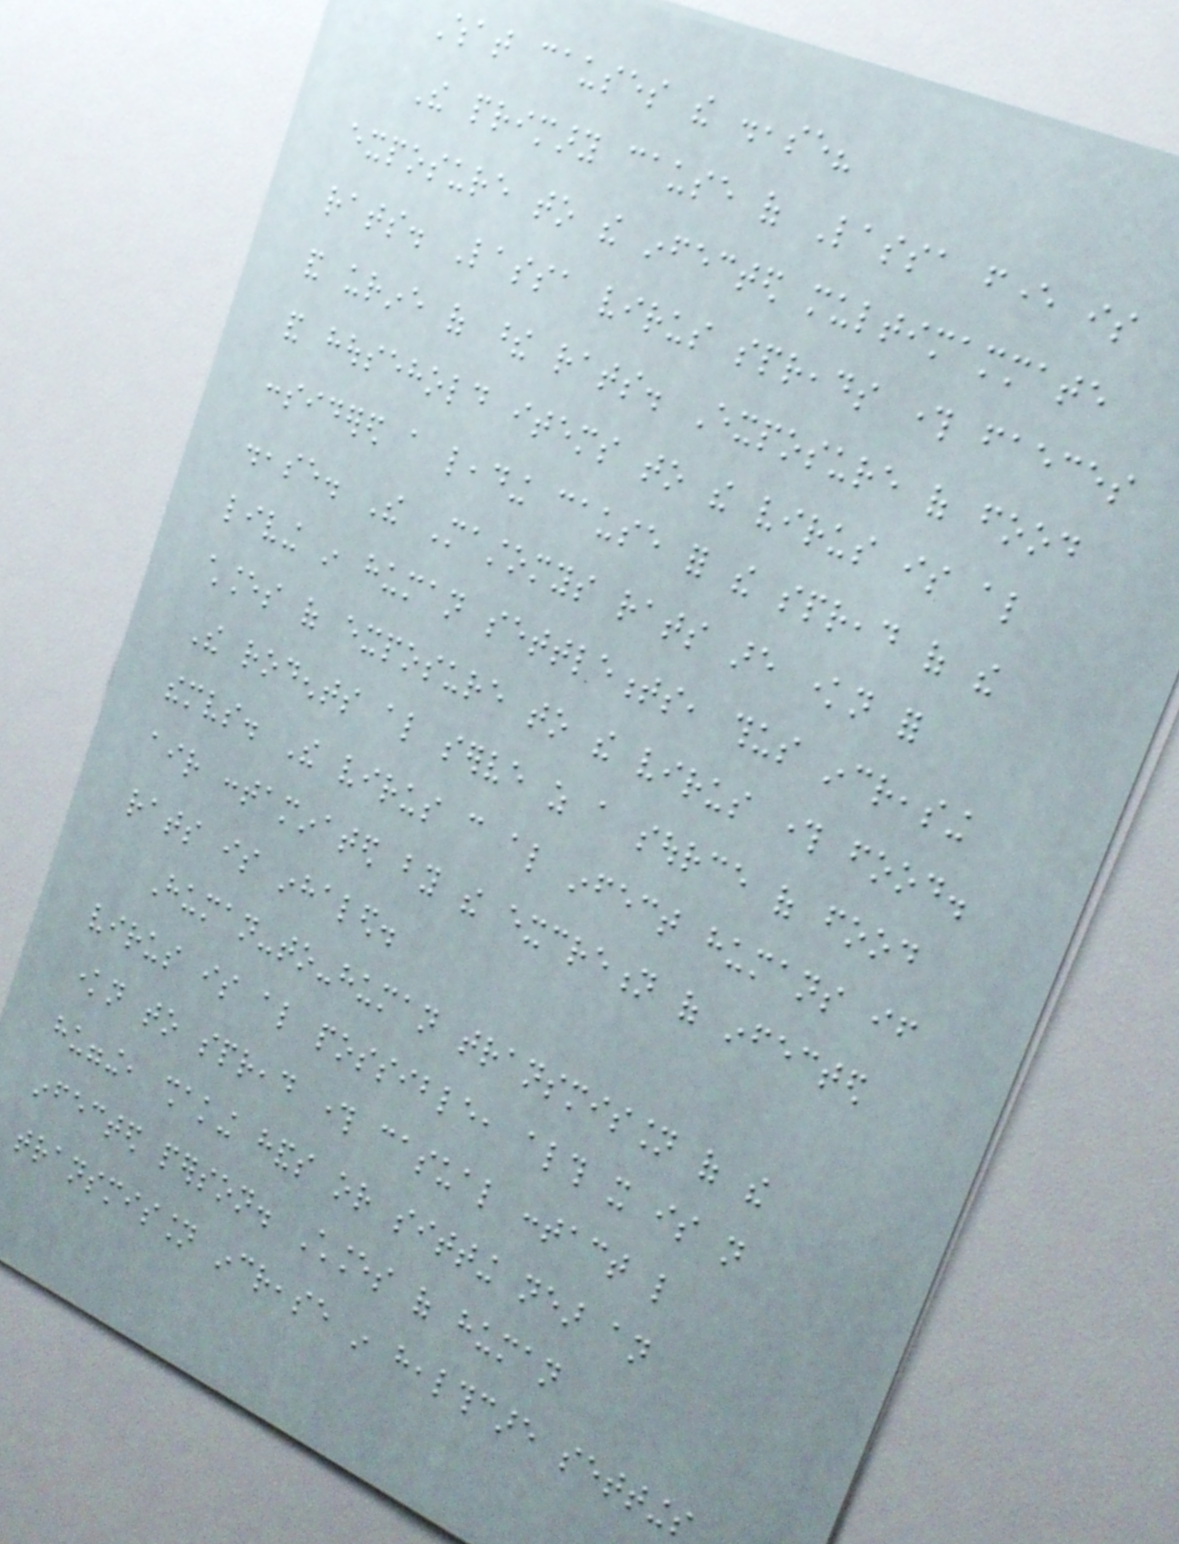What causes the disease?
The primary cause of Lassa fever is
exposure to the infected multimammate
rats. Lassa virus spreads through faeces
and urine of these rats. Exposure of food
and household items to the virus is also
considered a leading cause for the spread of the
disease. The Mastomys rats are known for
living in human settlements, thus increasing
chances of exposure to the virus through food.
The rodents also serve as a source of food
themselves. The virus can also infect humans if
air contaminated by the excretion of infected
rats is inhaled.
Human-to-human transmission of the
virus is also possible, although it is not
known to spread through casual contact like
hugging, shaking hands or sitting near an
infected person. Chances of human
transmission increase in healthcare settings
